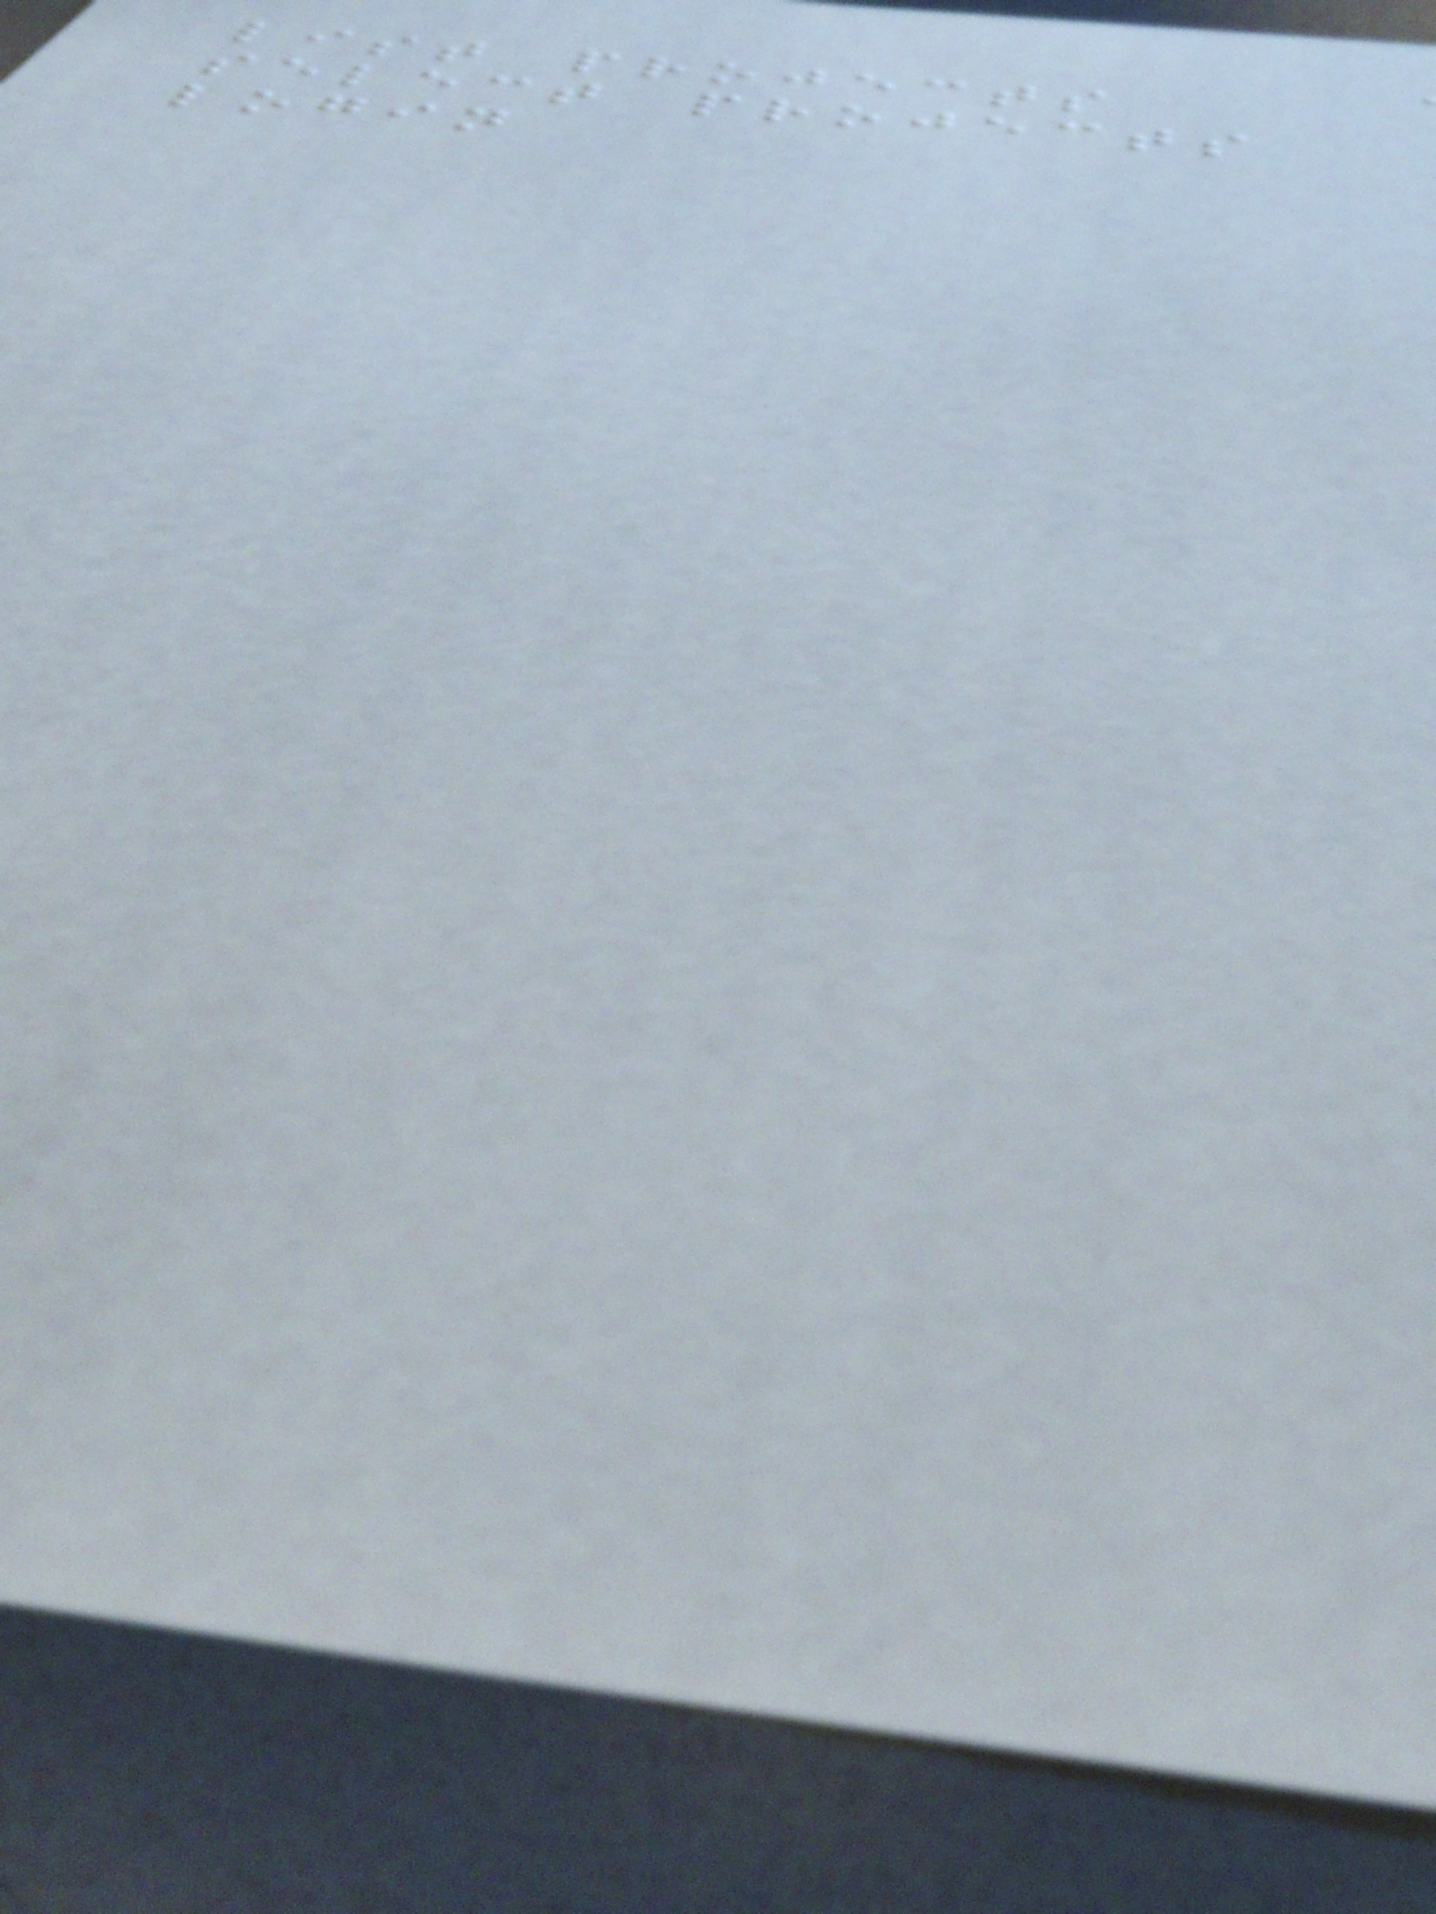list projects
select projects
login
